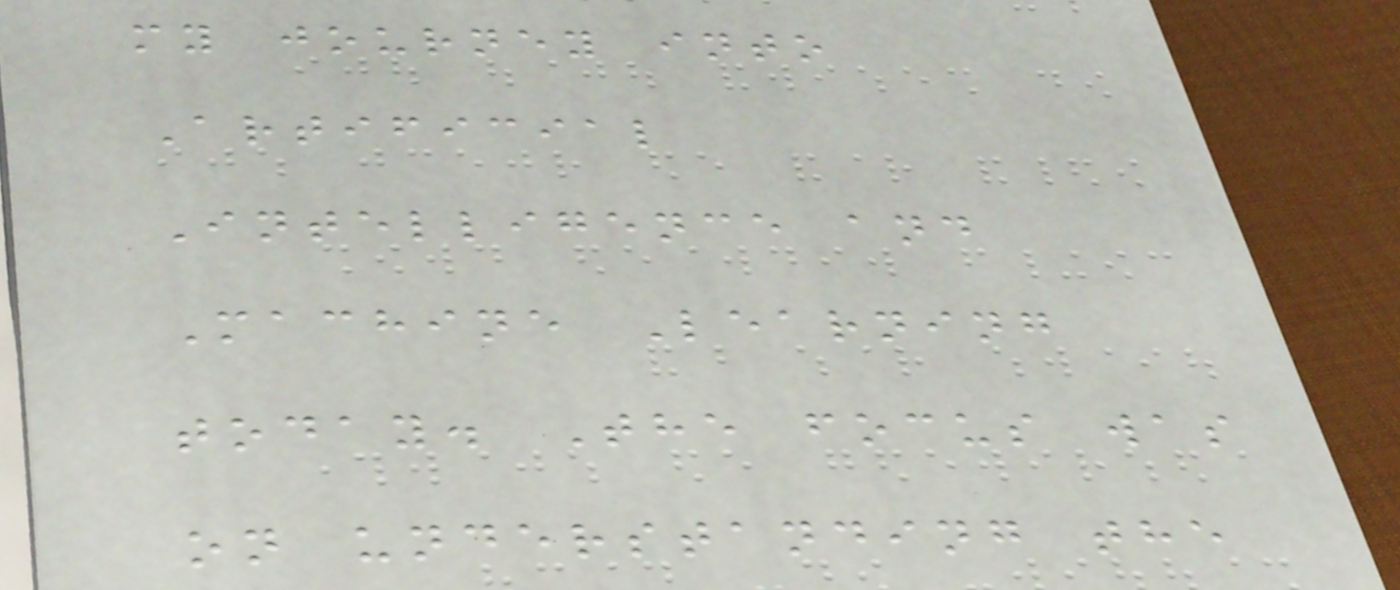my journey into
Artificial
Intelligence and
Machine Learning
today. The focus was
on understanding the
